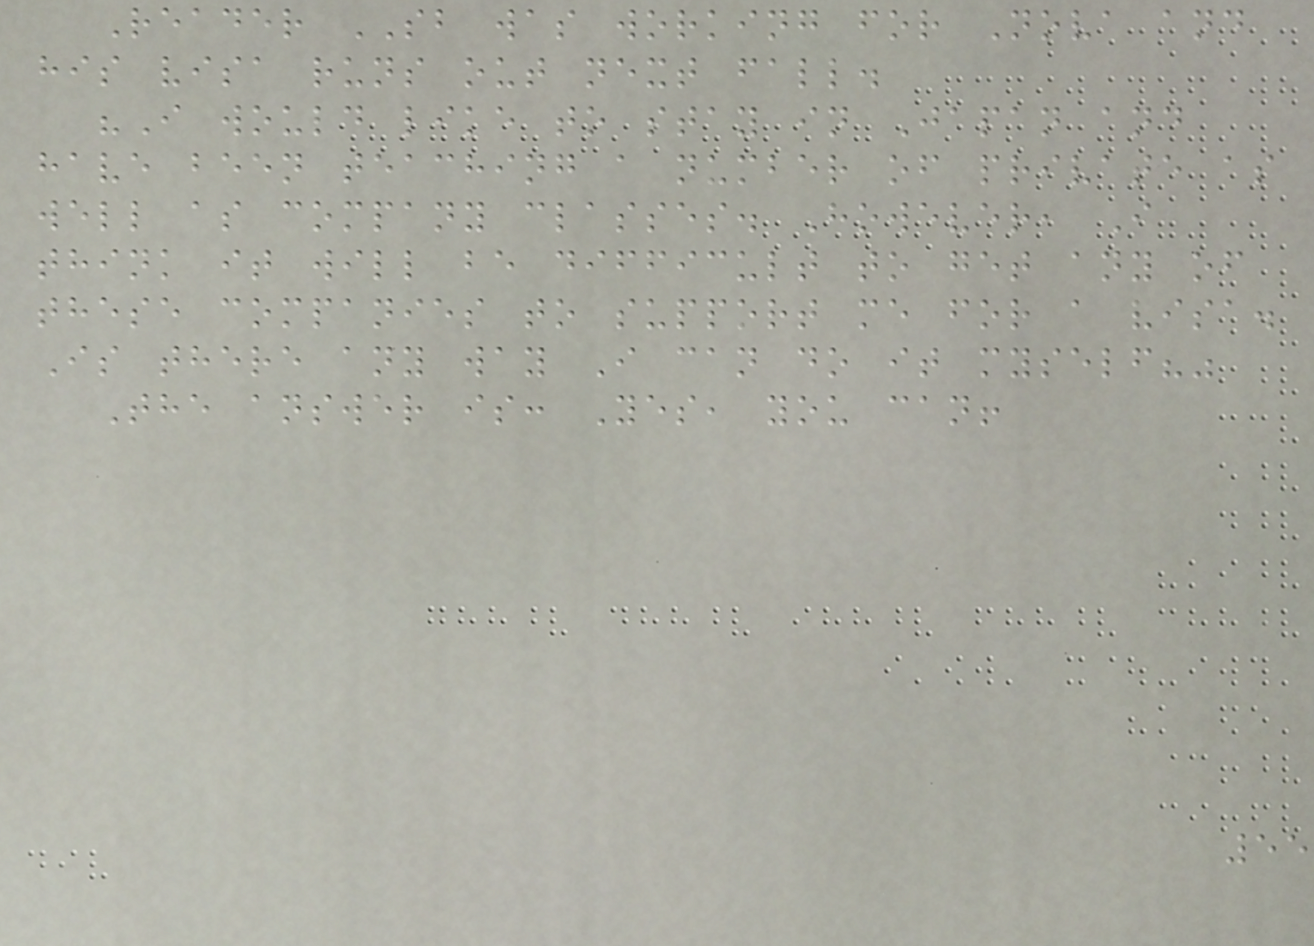Reader SB was working for Nova and
his visa runs out next fall.
"I would like to stay in Japan and
have been teaching a number of private as
well as company classes. However, I
think it will be difficult to get any of
these companies to support me for a visa.
Is there any way I can do it myself?"
The answer is: Yes, you can!
55
